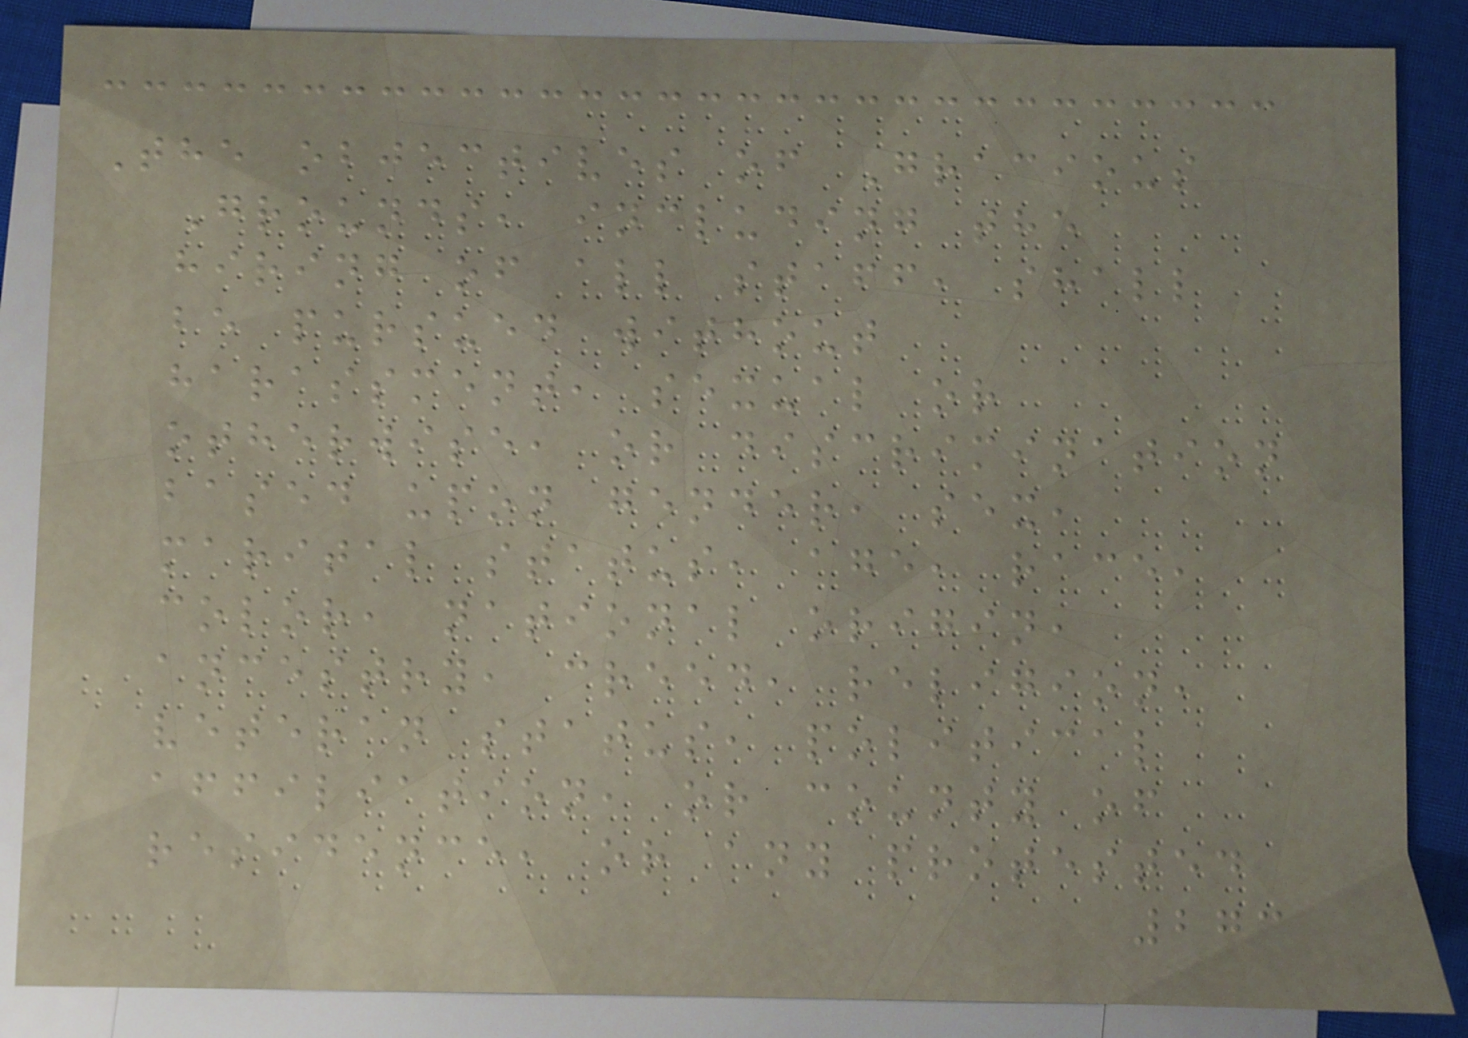The objectives of Gracious
Grounds, including the
hiring of all staff, shall
be pursued without
harassment, sexual or
otherwise, or discrimination
based upon gender, sex,
marital status, age, race,
color, national origin,
ancestry, creed, religion,
veteran status, political
affiliation, or county of
residence, or any protested
273
